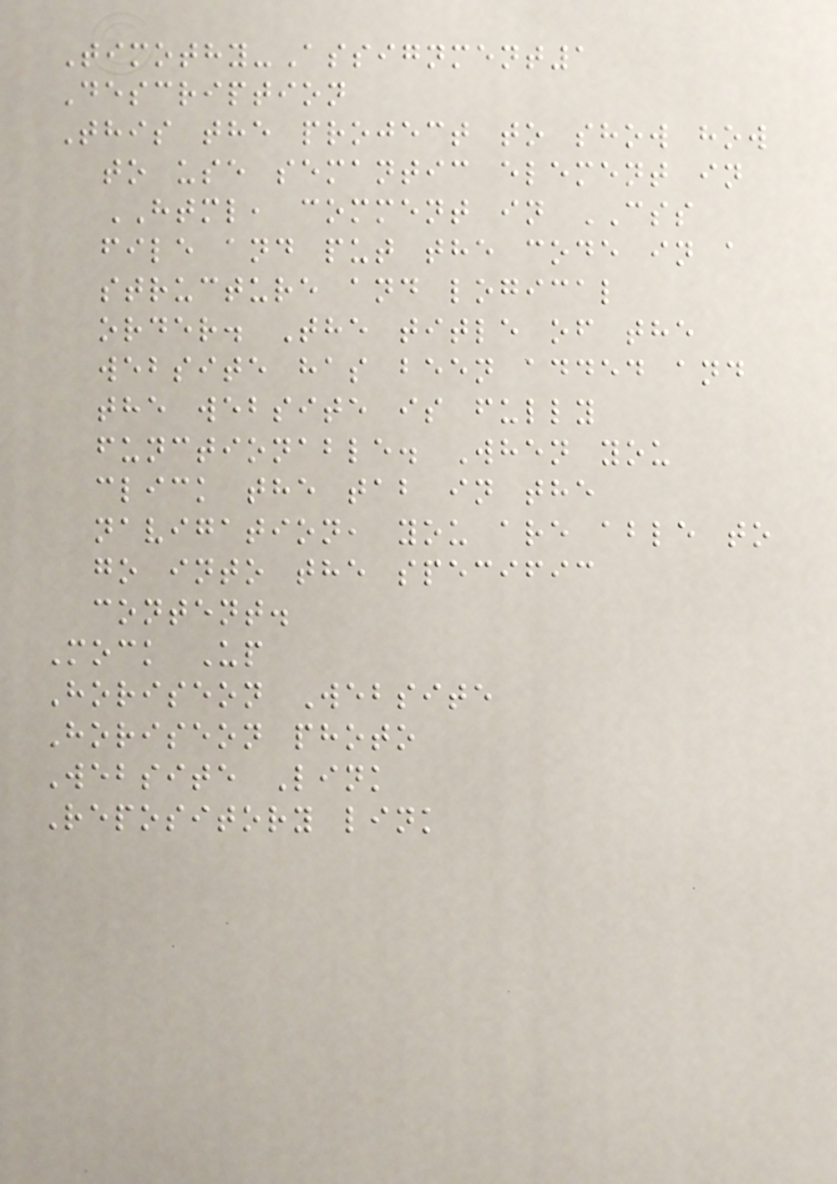Timothy-Assignment1
Description
This the project to show how
to use semantic element in
HTML, comment in CSS
file and put the code in a
structure and logical
order. The title of the
website has been added and
the website is fully
functionable. When you
click the tab in the
navigation, you are able to
go into the specific
content.
Mock Up
Horiseon Website
Horiseon photo
Website Link
Repository link
